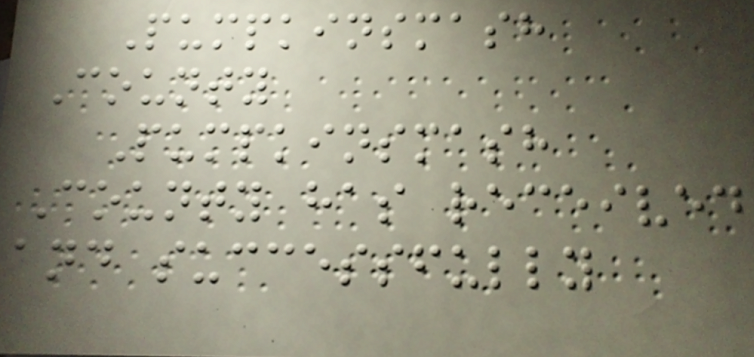Pumpkinsmash
County
Pumpkinsmash
County has received
and successfully
